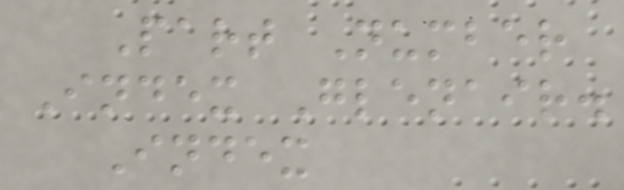Part Number
Index Glenair.
Index
